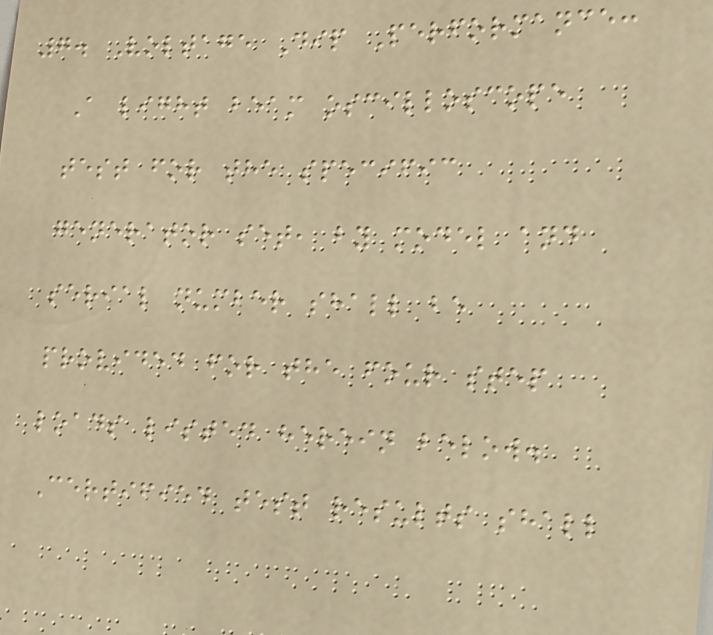7. Voltage Dip Performance:
A light beam oscilloscope
test for the specific
generator set, by model and
serial number shall be
provided for the four step
loads listed herein below.
Certified test results shall
